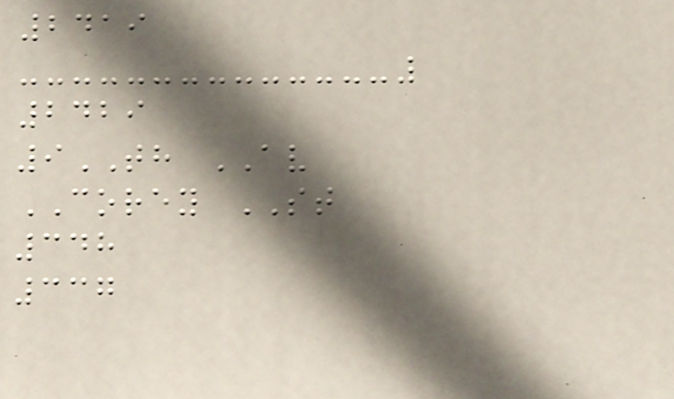2419
2429
9TH AV
COREY ST
348
337
